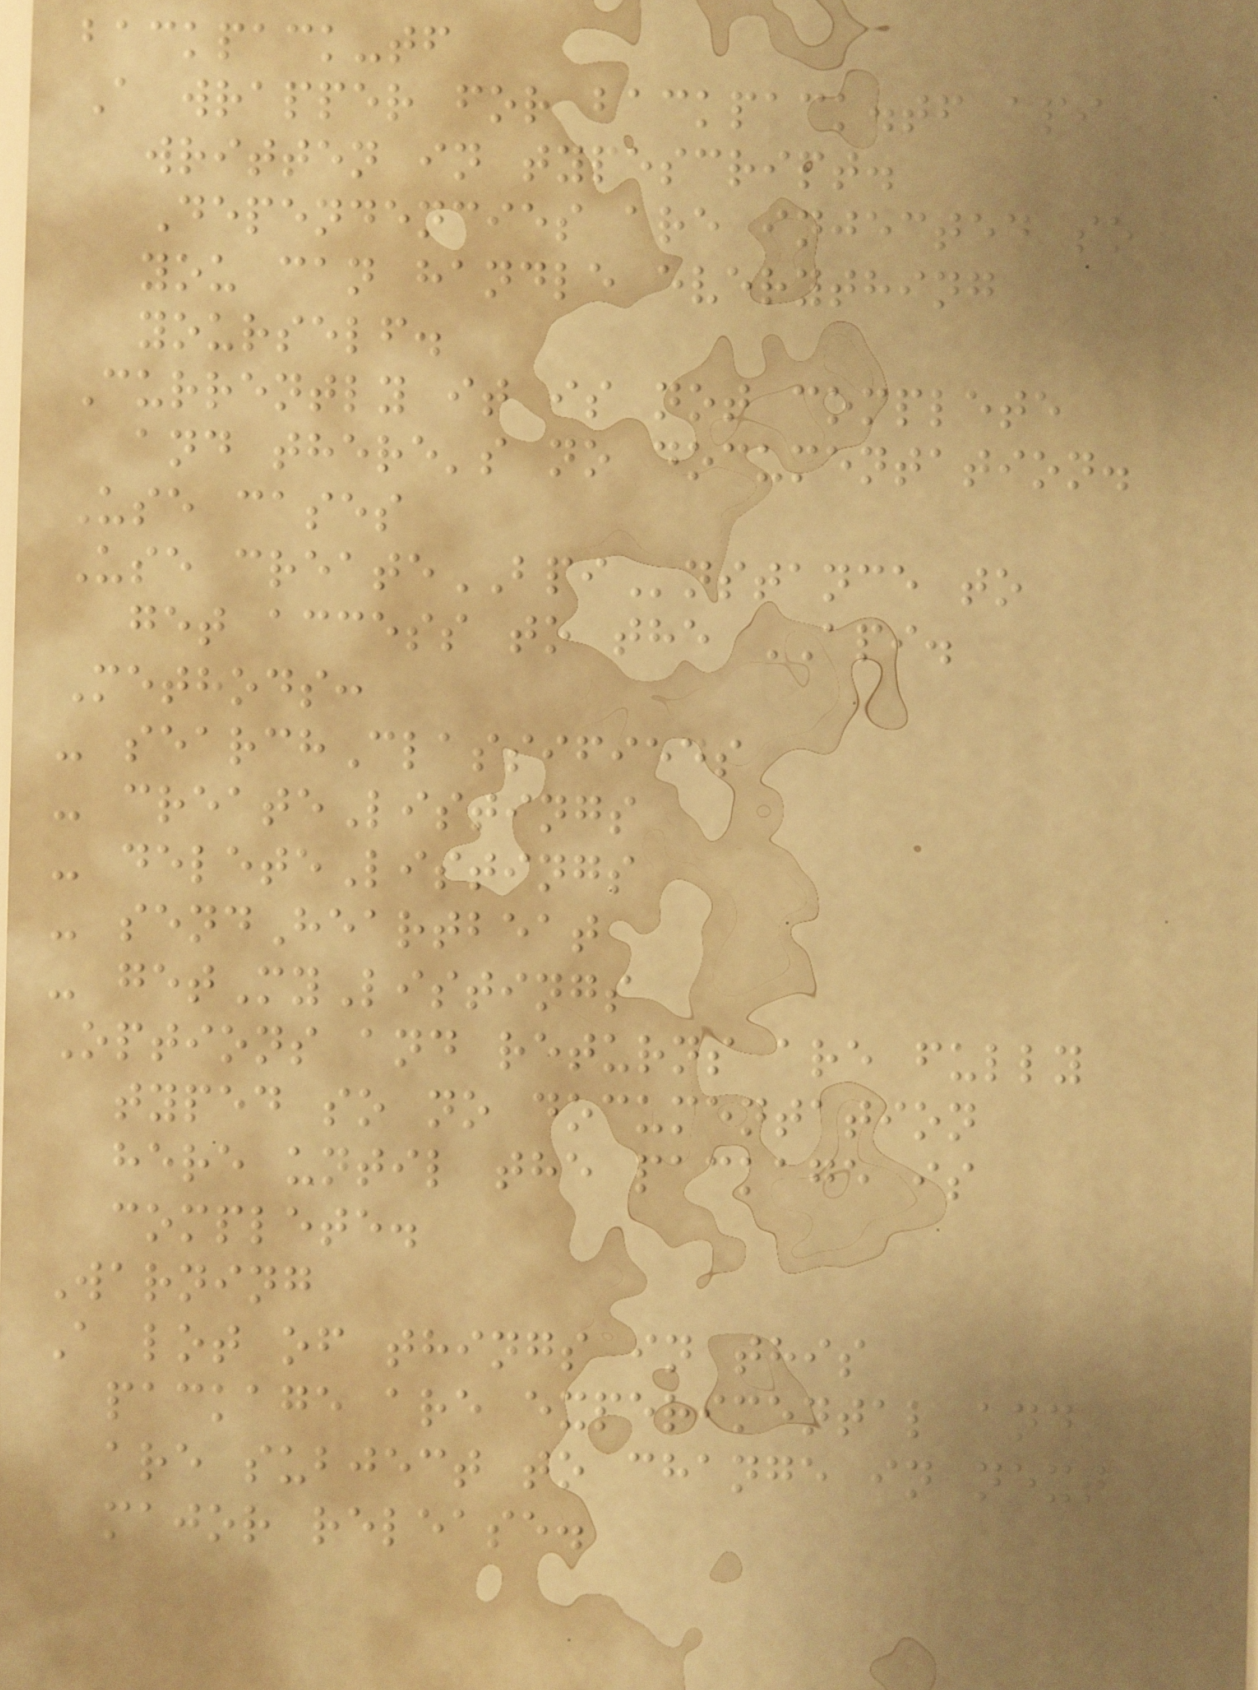backpack-tf
A wrapper for backpack.tf api
written in typescript.
Dependencies are injected so
you can handle everything
yourself.
Currently it is not complete
and there's no documentation.
Use cases
Use createBPInstance to
get access to the API.
Methods:
- searchClassifieds
- createListings
- deleteListings
- sendHeartbeat
- getMyListings
Options and returns are fully
typed so no documentation
here until the package is
complete.
Warning
A lot of things in this
package are experimental and
are subject to change in next
major release.
